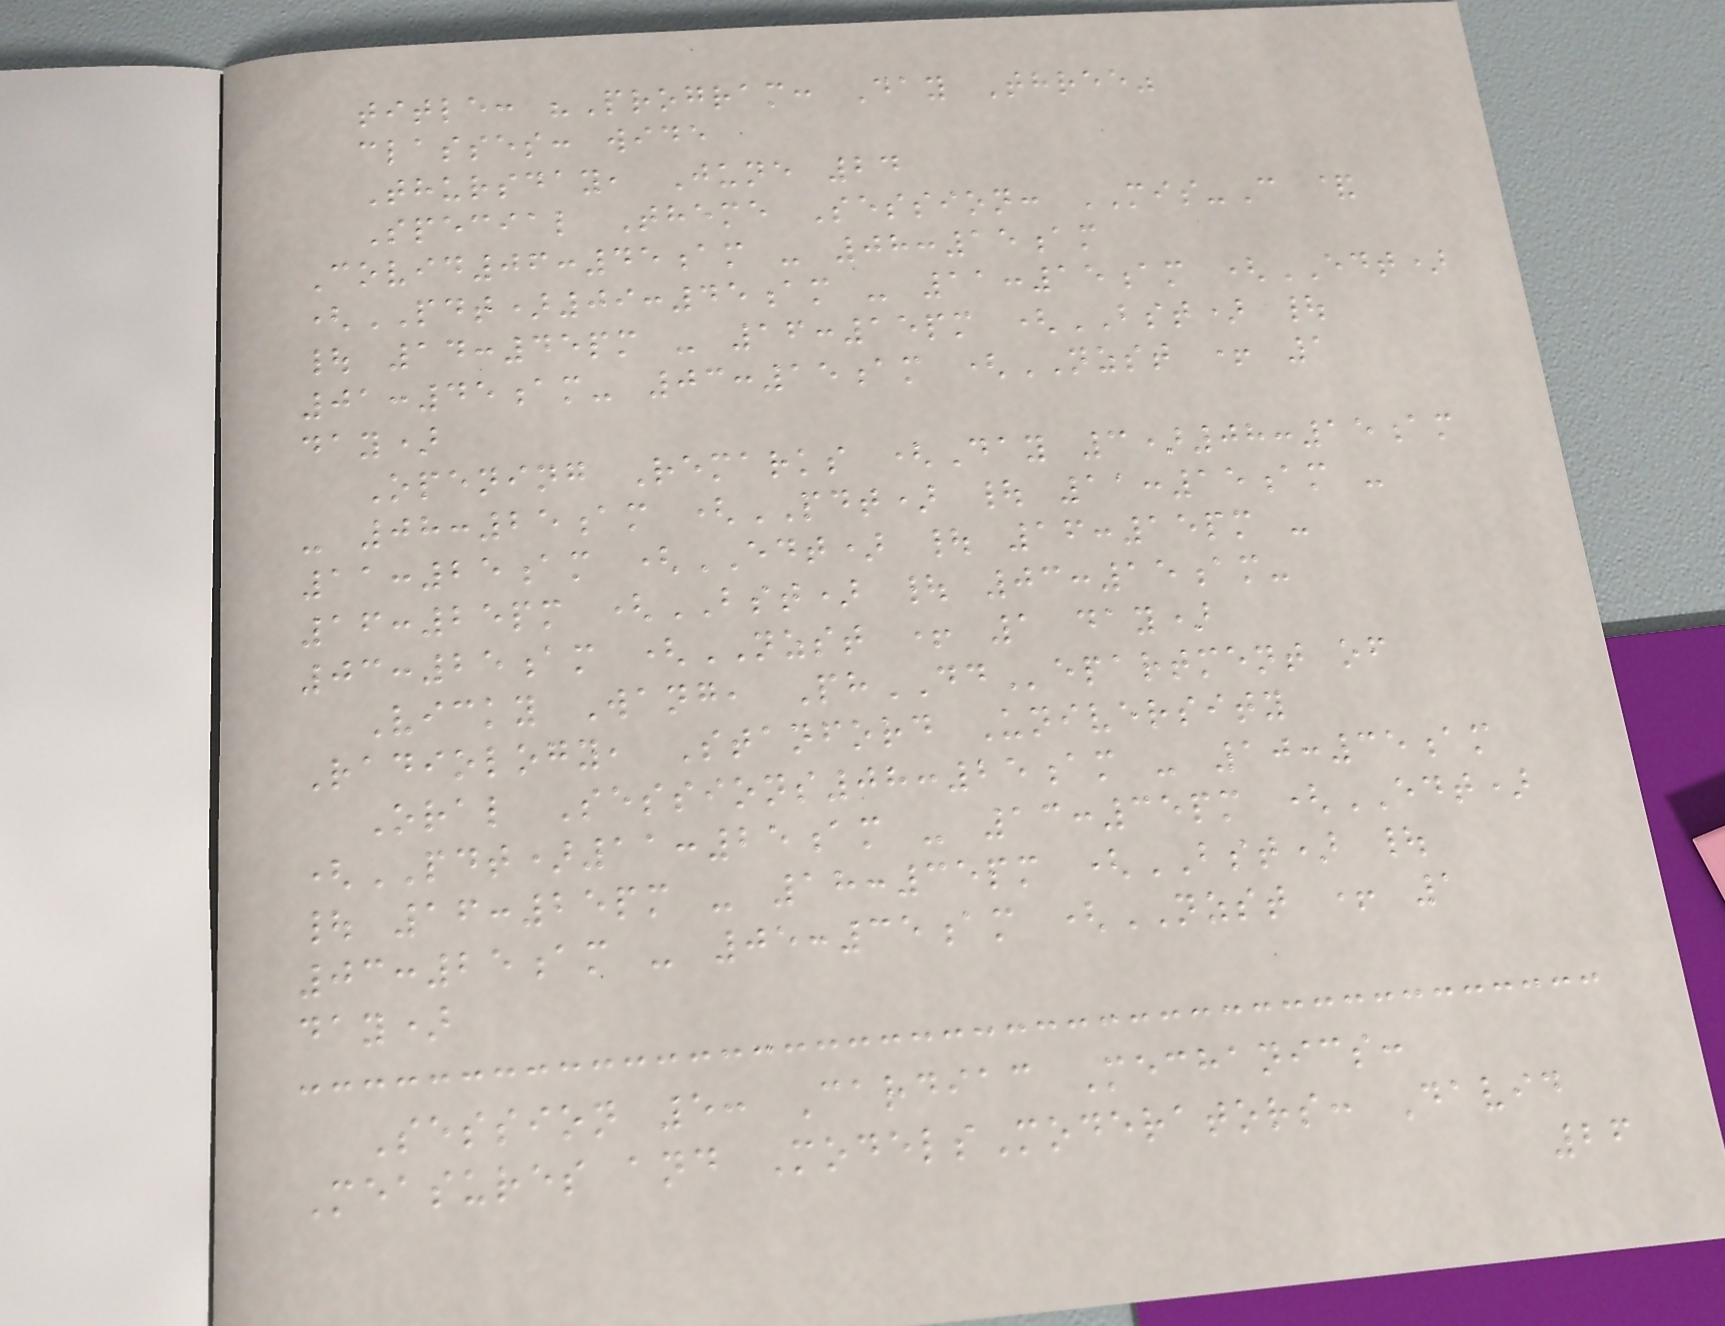title: "Program: Day Three"
classes: wide
Thursday, June 24
Special Theme Session: MIS-C &
Covid06:45am - 08:15am
(PDT)09:45am - 11:15am (EDT)
| 14:45pm - 16:15pm (BST) |
01:45am- 03:15am (NZST + 1
day)
Opening Remarks (Day 3)08:15am
- 08:25am (PDT) | 11:15am -
11:25am (EDT) | 16:15pm -
16:25pm (BST) | 03:15am-
03:25am (NZST + 1 day)
Vicky Wang, PhDDepartment of
Radiology, Stanford University
Oral Sessions08:25am - 10:35am
(PDT)11:25am - 13:35pm (EDT)
| 16:25pm - 18:35pm (BST) |
03:25am - 05:35am (NZST + 1
day)
Session 5: Cardiac Mechanics:
Measures and ModelsModerators: David
26
